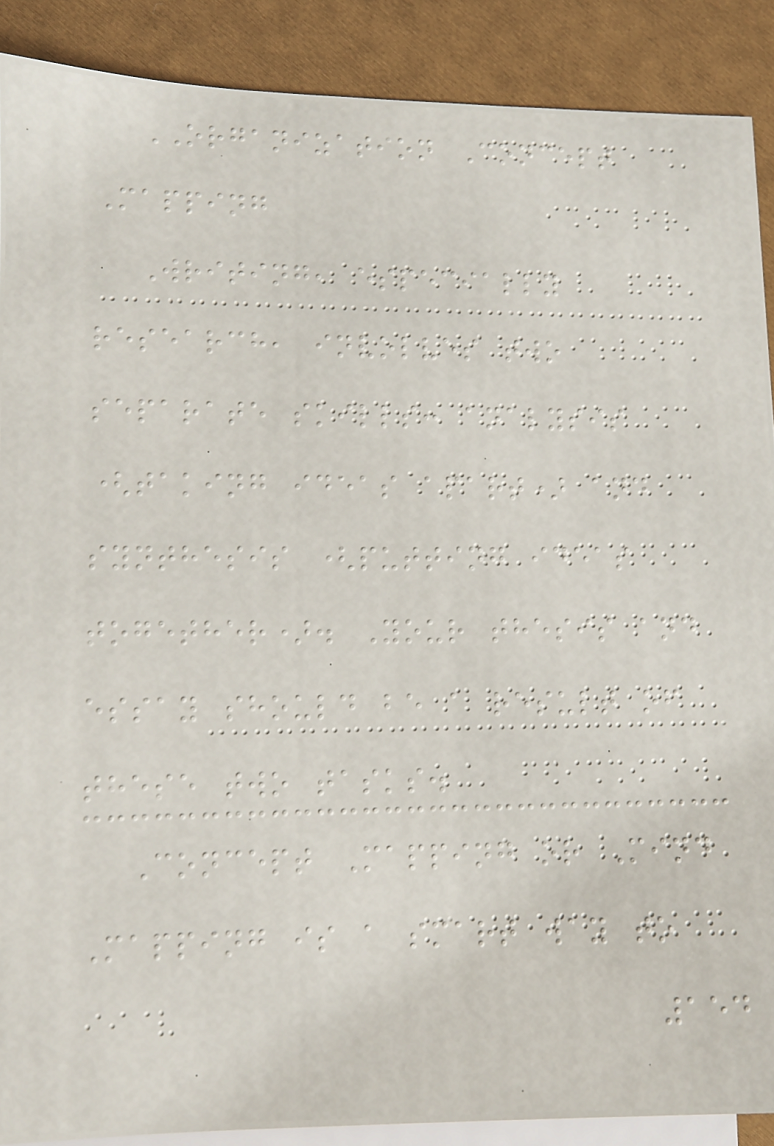ORGANIZATION Concept
Mapping
Writing, especially
research, involves two
separate skills: analysis
(taking ideas apart) and
synthesis (putting ideas
together). Your thesis and
essay should be a result of
these two tasks.
Concept Mapping or Mind
Mapping is a smart way to
154
